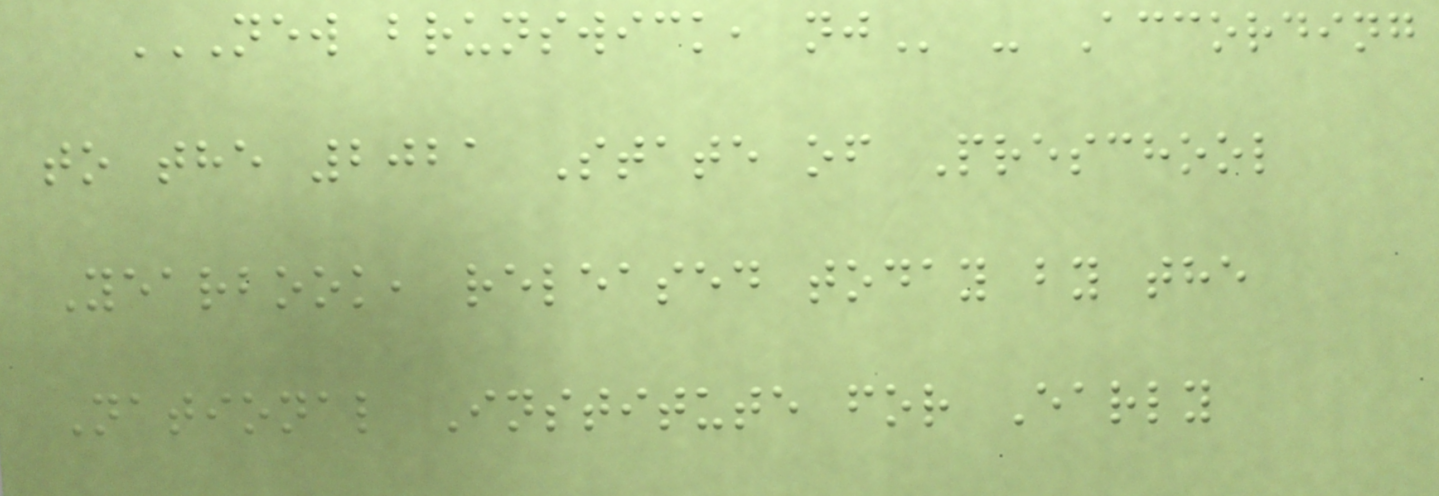NEW BRUNSWICK, NJ - According
to the 2021 State of Preschool
Yearbook, released today by the
National Institute for Early
